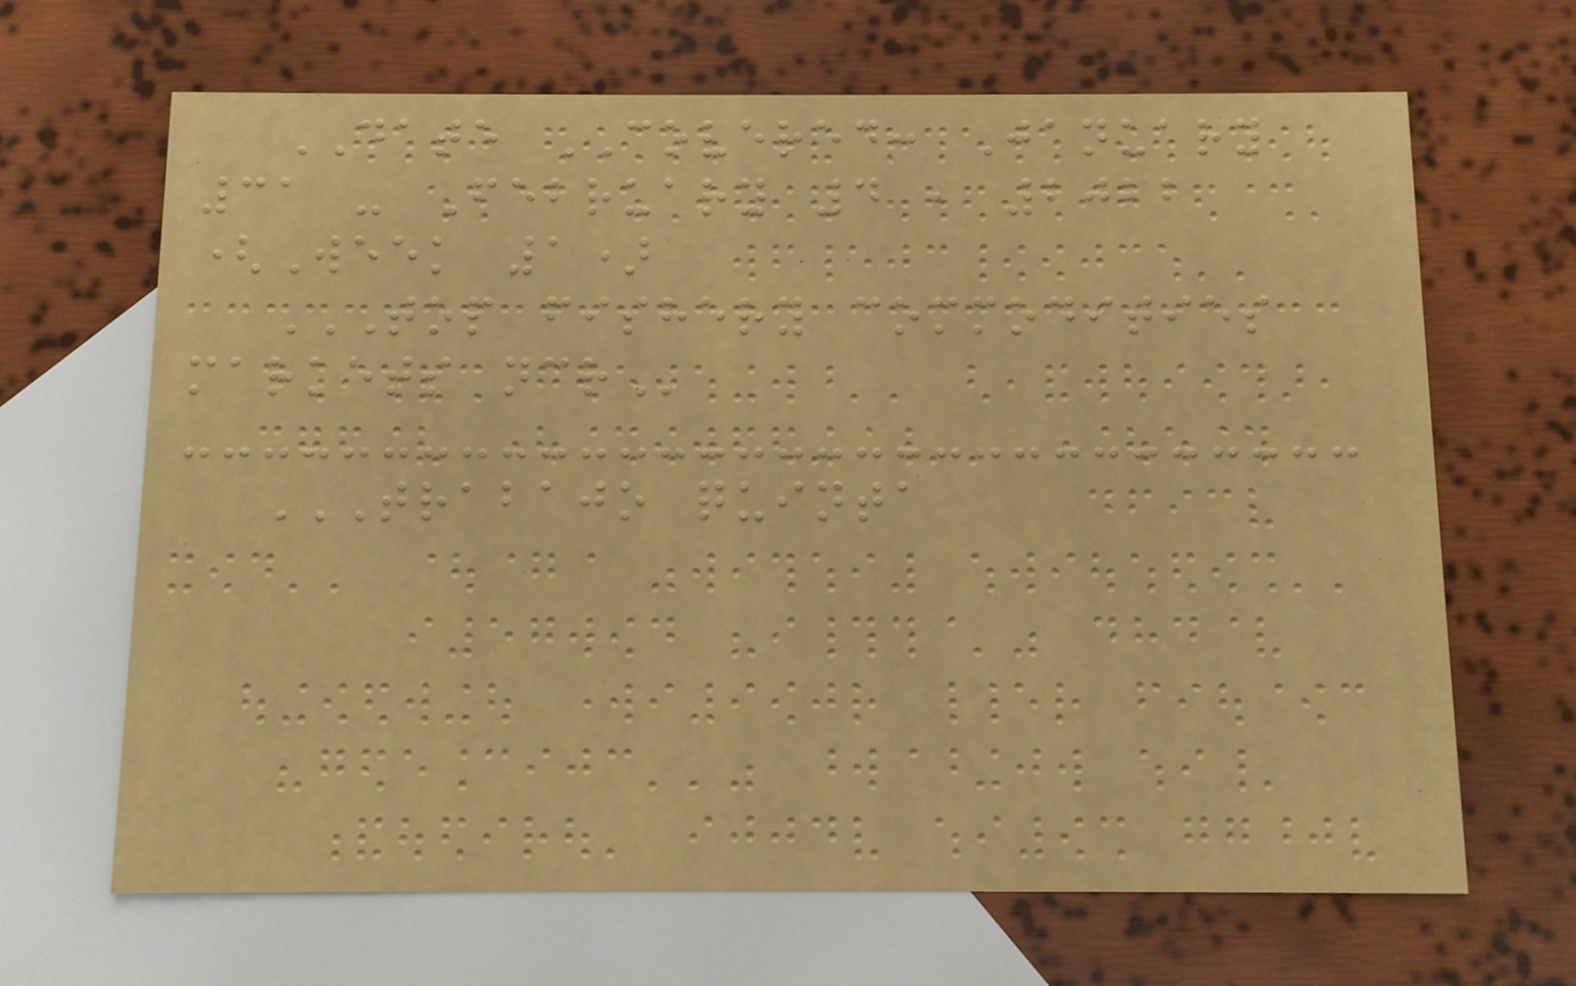DATE COVERED: January
31 - February 4 , 2022
(Week 1)
TOP FISHERY COMMODITIES
MARKETS NCR
TRABAJO QUINTA
